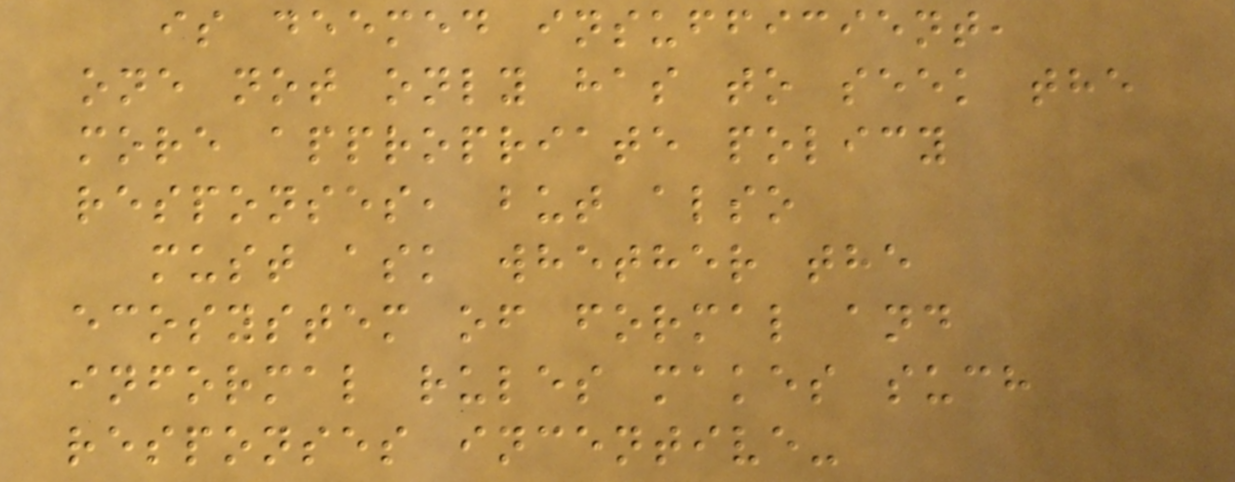is deemed insufficient,
one not only has to seek the
more appropriate policy
responses, but also
must ask whether the
ecosystem of formal and
informal rules makes such
responses incentive-
